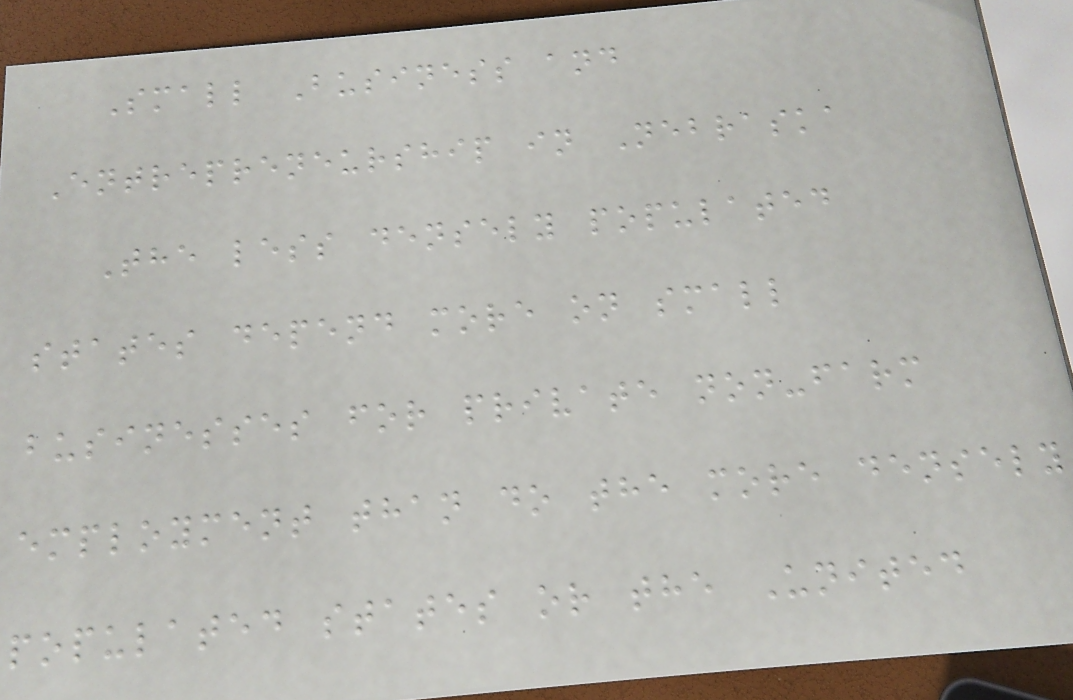Small Business and
Entrepreneurship in Nebraska
The less densely populated
states depend more on small
businesses for private non-farm
employment than do the more densely
populated states or the United
